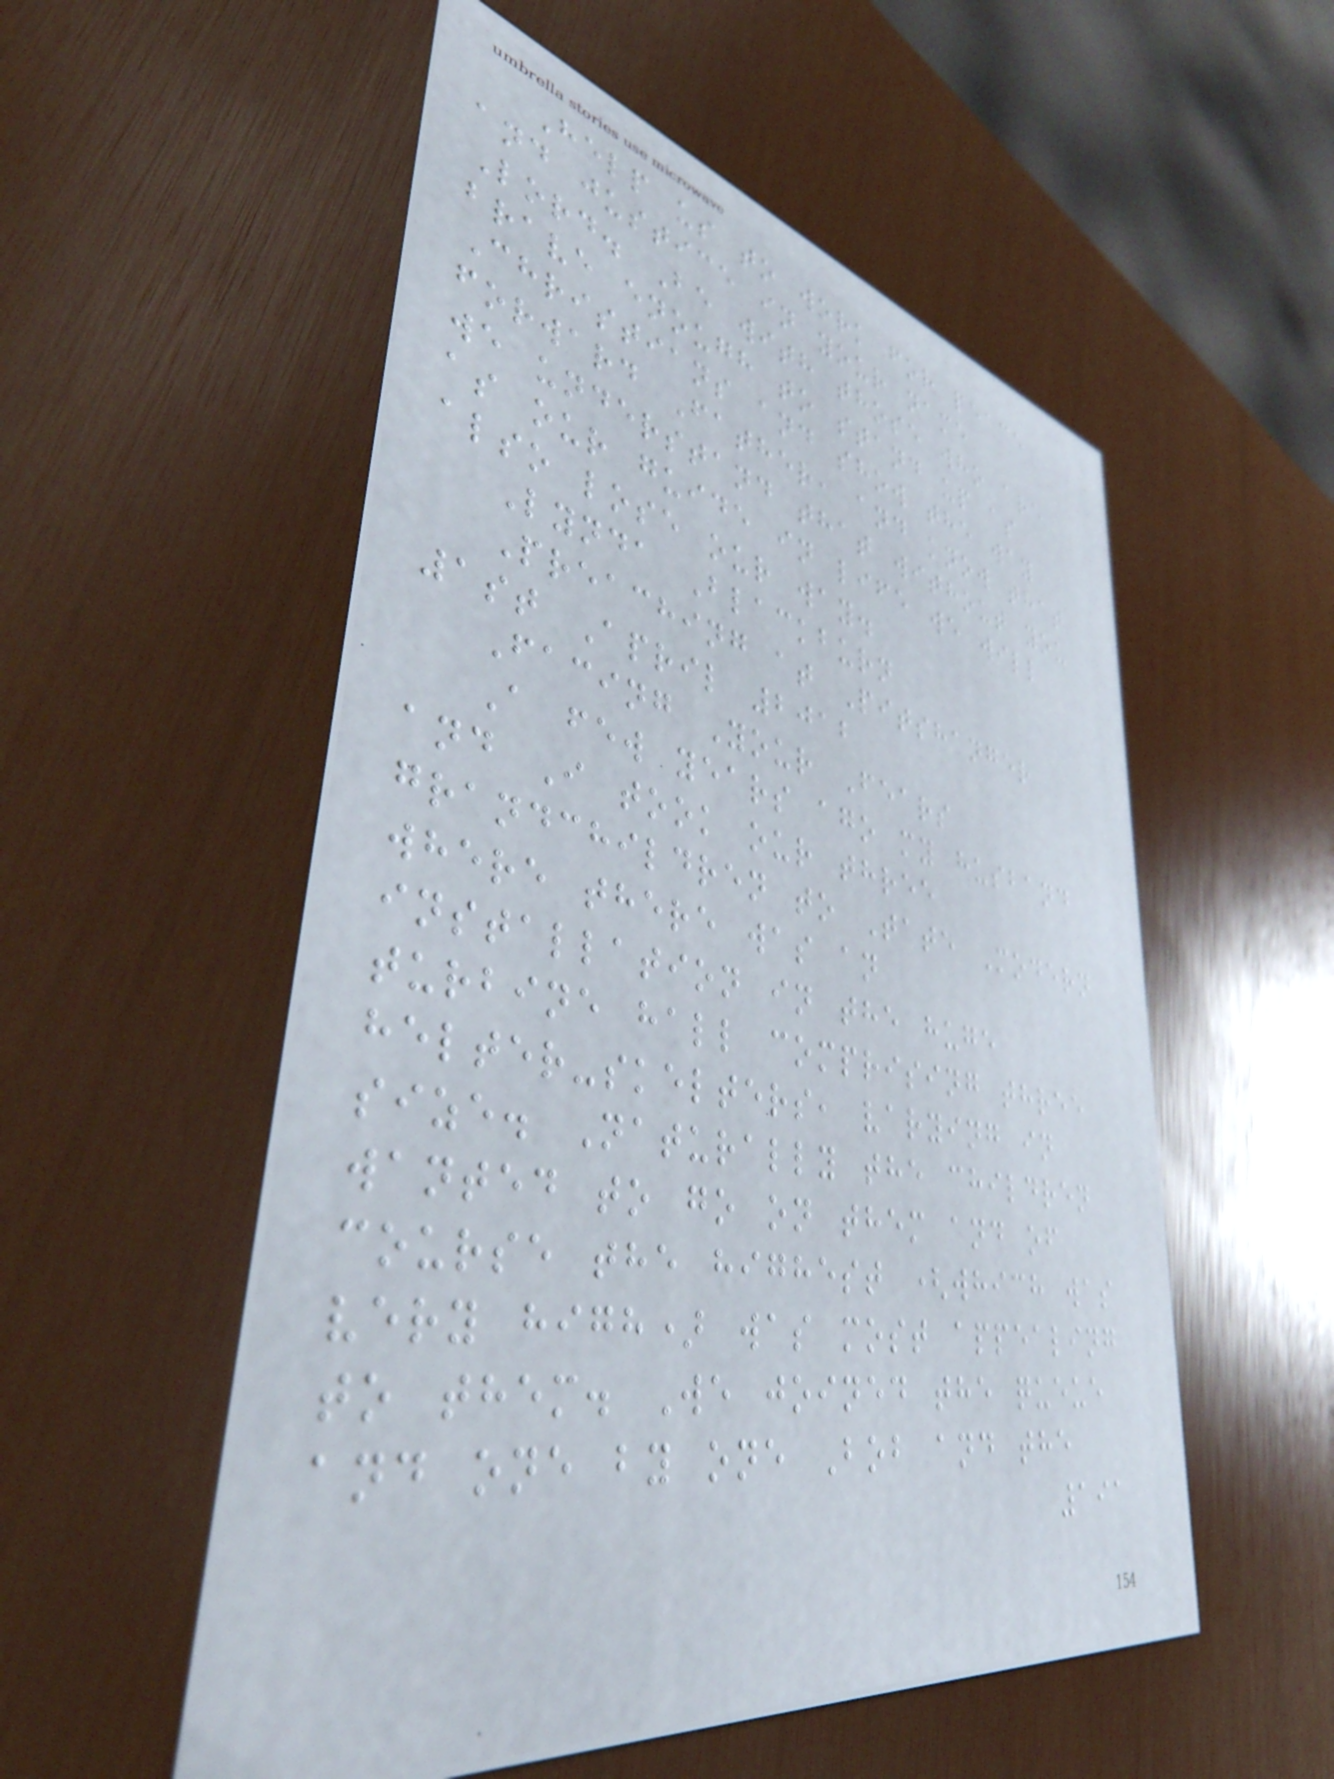Help us to work for peace
and justice in your name
Lord. Be with those who are
brave enough to stand up as
Christians and show the way
forward Father, and know that
we understand that without you
as our guide in life we will
also lose our way.
Lynda Blackburn
Preaching at Pitshanger
1st April 2012
Facing Your Fears
A few years ago my husband
and I took our three
grandchildren to Tate Modern
where there was an
installation in the huge
turbine hall comprising three
helter-skelters, varying in
size. Naturally the children
wanted to go on them and of
course the highest (which was
very high) was most appealing
to them. We joined the queue
and one by one Bob and the
191
